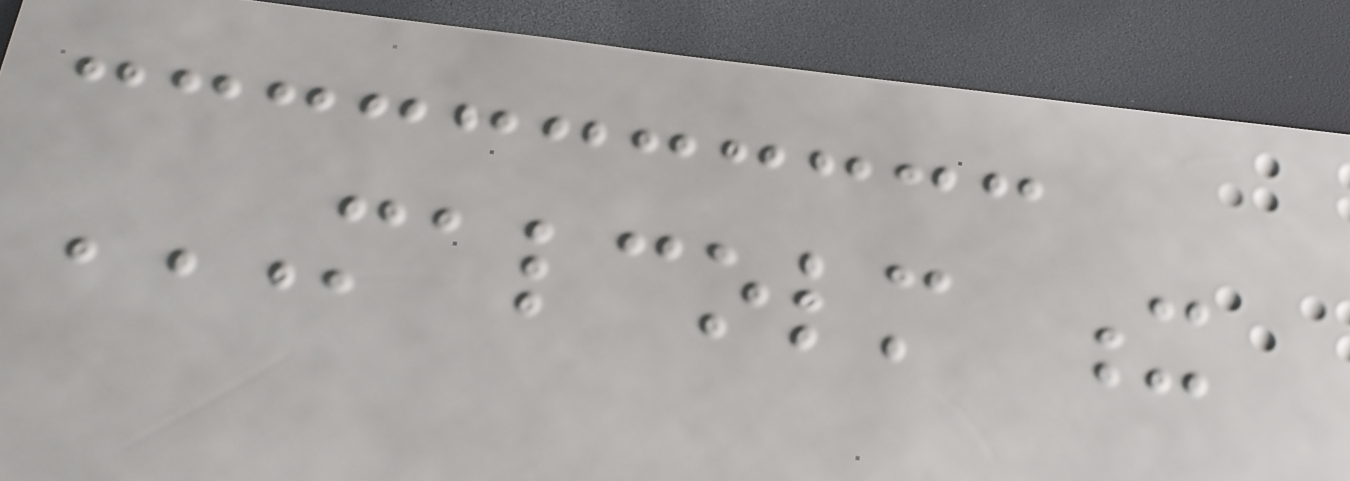MALCOLM X
